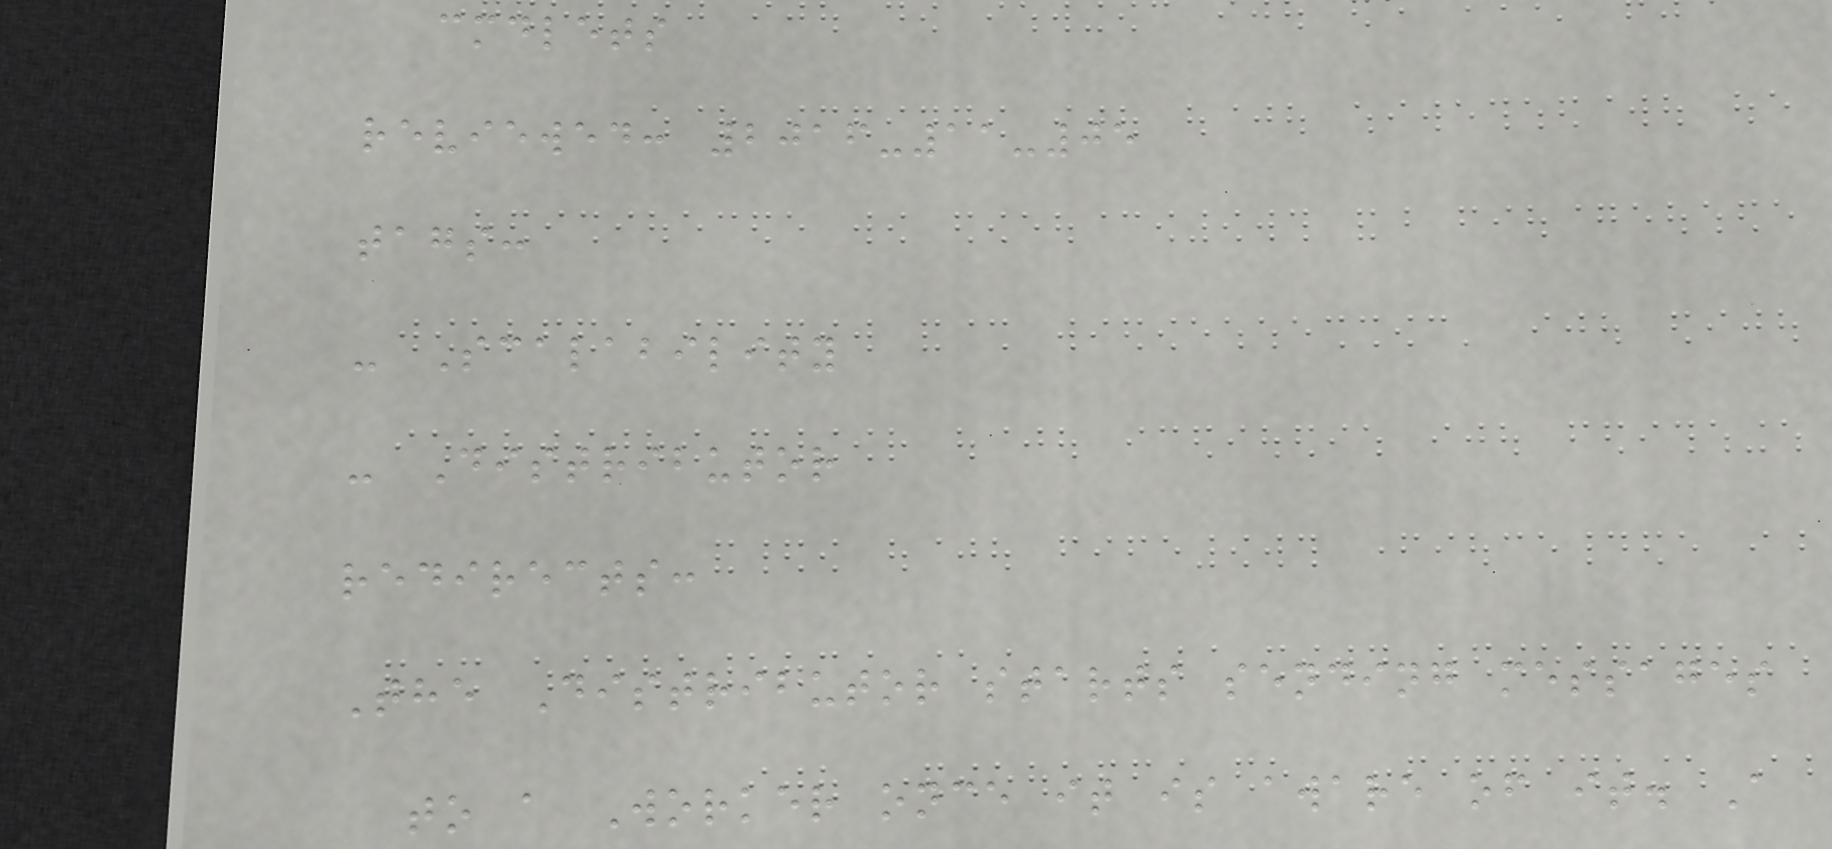cmdlets
reviewed: 2016-11-05
tags:
- Scalability
- Distributor
redirects:
The Distributor starts sending messages
to a Worker once it is aware of it. A
